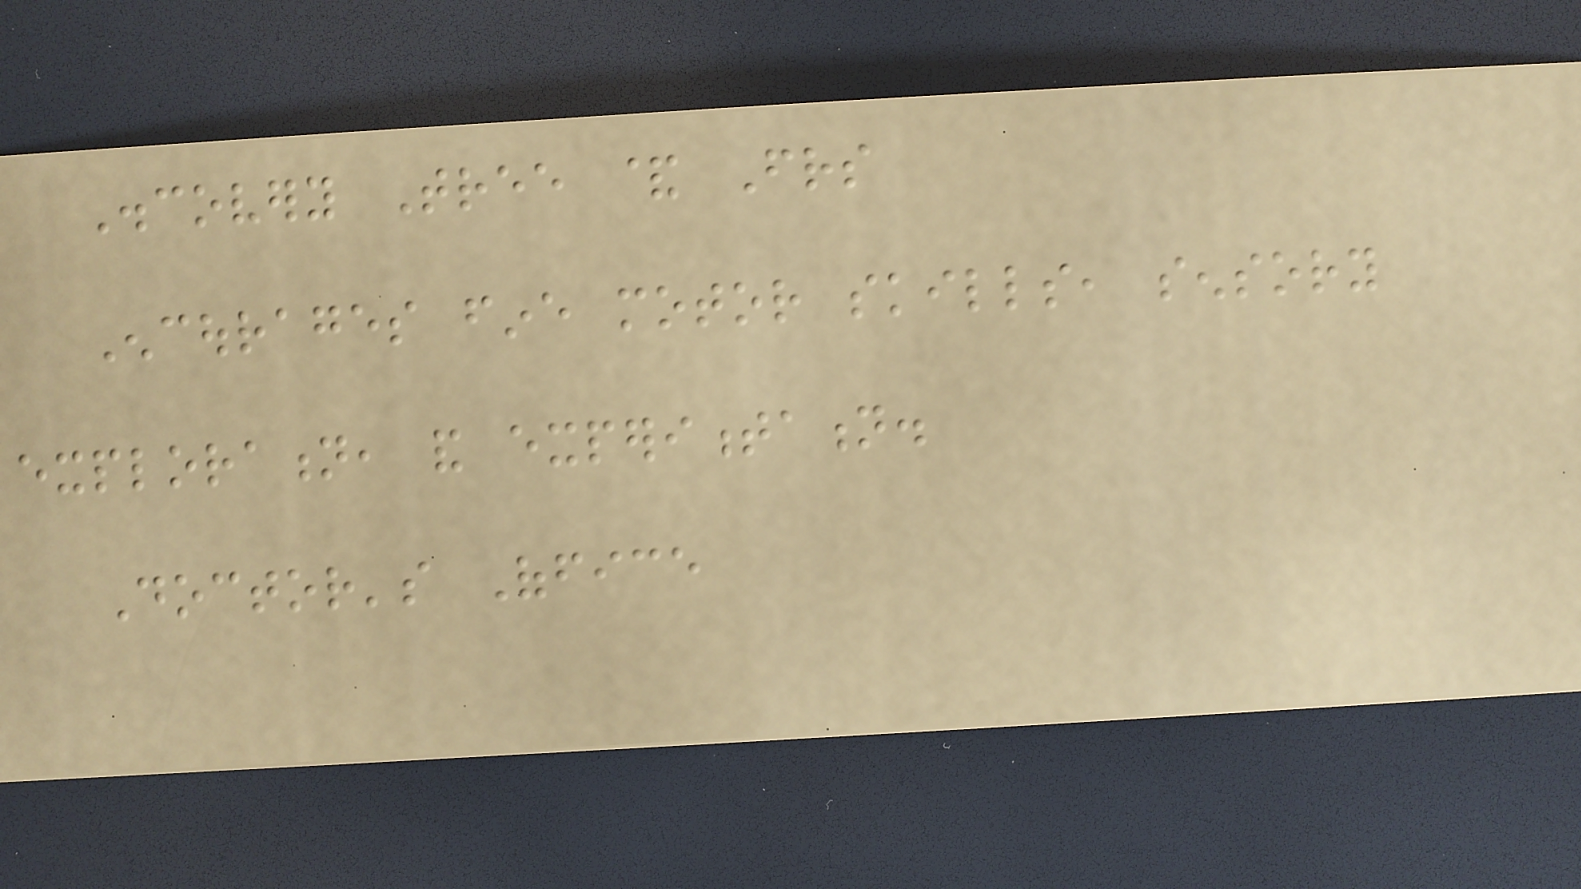Discovery Tree & Friends
Encourages fine motor skills, sensory
exploration, and experimentation.
Doctor's Office
